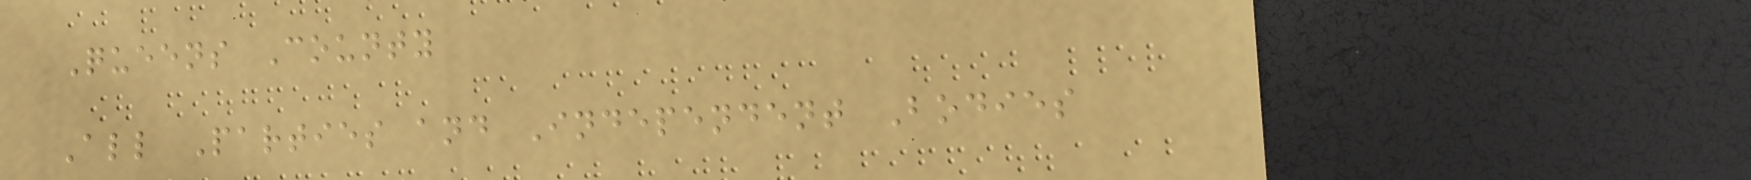Queens County
All Parties and Independent Bodies
